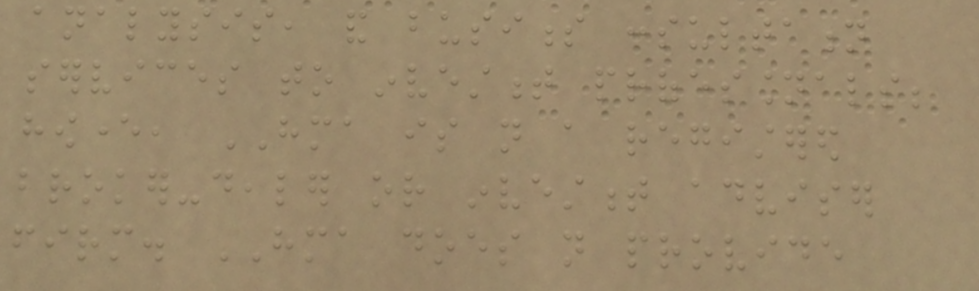analysis, and business consultation
services to investment professionals;
however, HMA is not a registered
broker-dealer or investment adviser
firm. HMA does not provide
